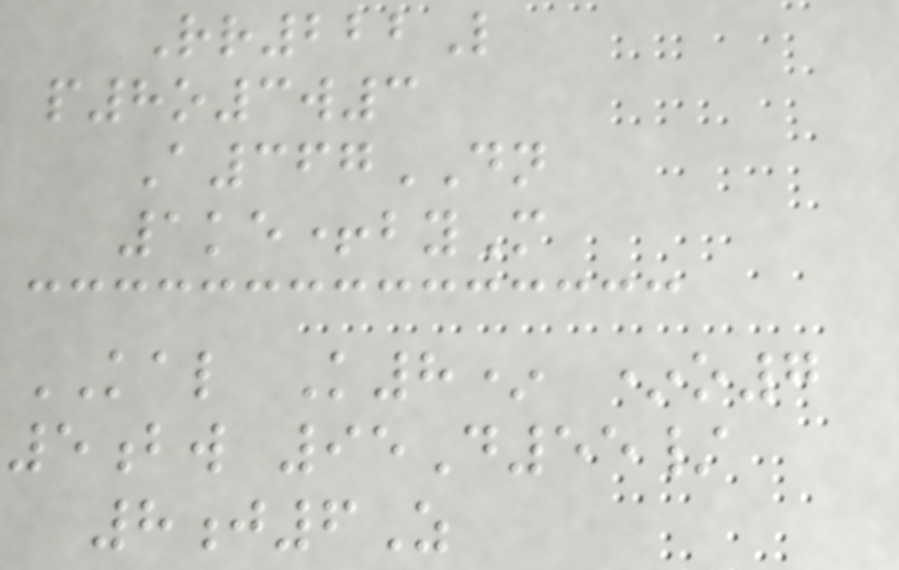Rr222L
p8o3w3
A367DN
1ke+byM
KAL K8* *o7
5bw 95D55/
8j6Z
